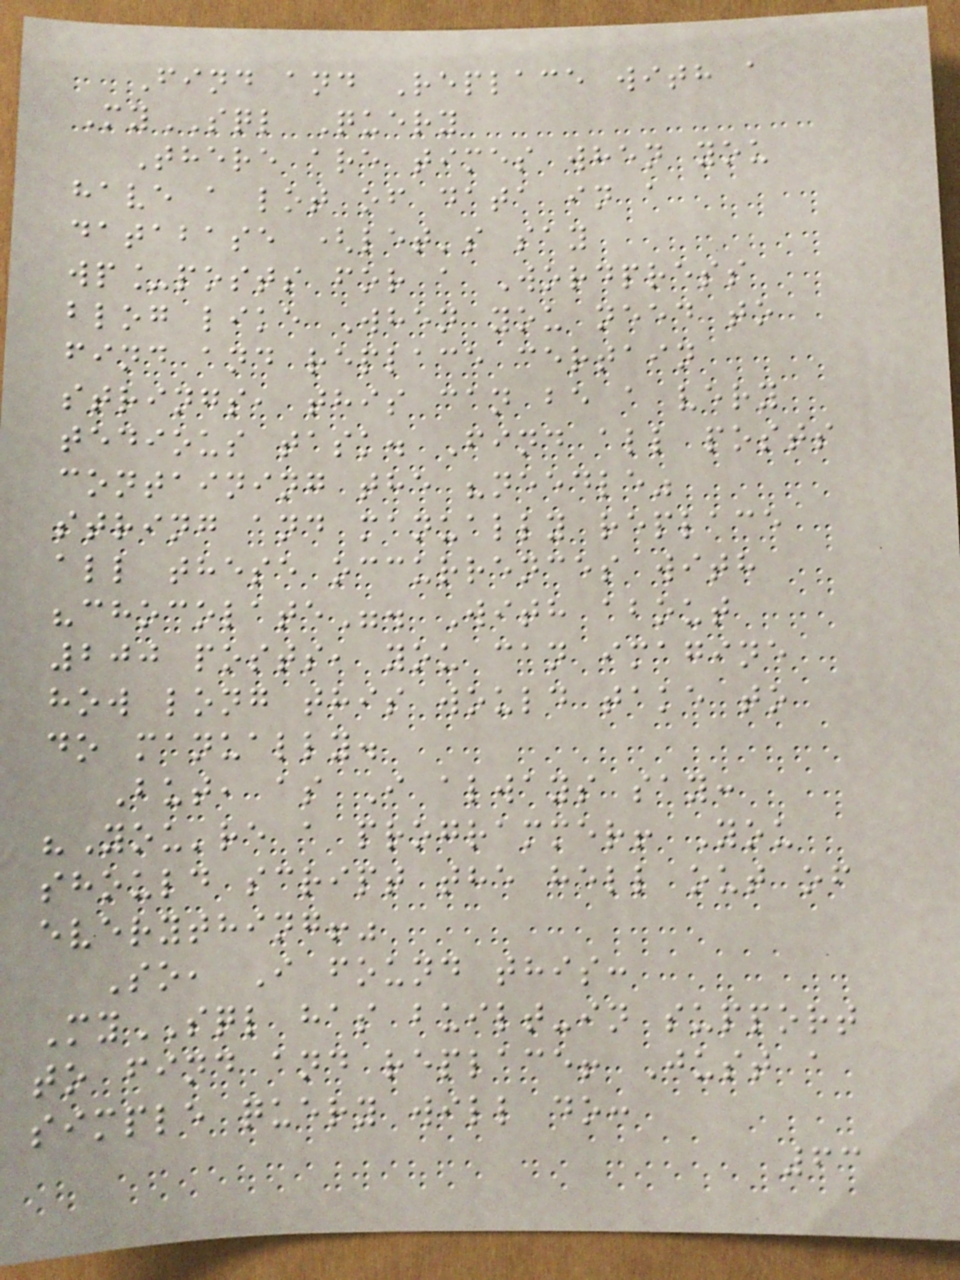Find and Replace with a
MySQL Query
There are times when you
have a lot of data in a
database (let's say
wp_posts for a Wordpress
blog like When you need to
find and replace certain
strings, this can be a very
tedious task. Find all posts
containing the "needle"
string and manually replace
all these occurrences with
"chocolate". With about
200 posts, you can imagine
how long this would take to
do manually.
But, as I always say:
"You're a programmer! You
should script the hell out of
everything!"
So, I found this:
MySQL has built-in support
to find and replace! Just a
simple query will do:
63
